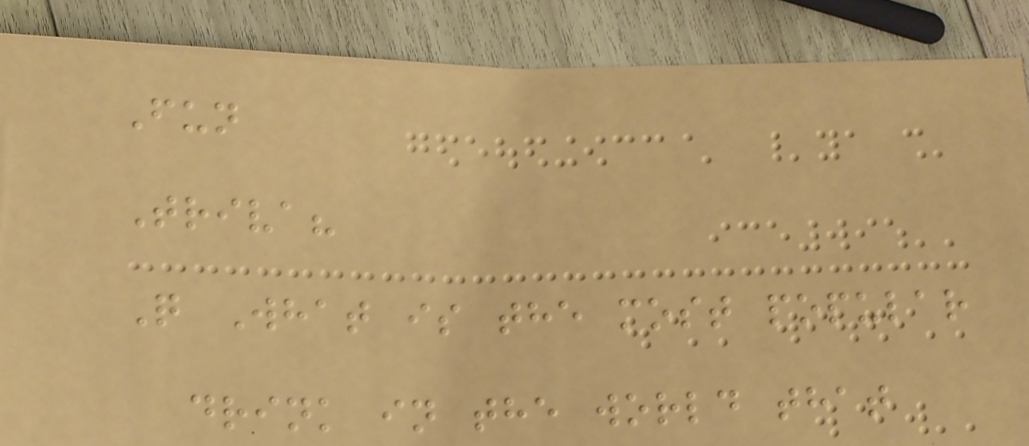Fun
Triva?
Q What is the most popular
drink in the world that
